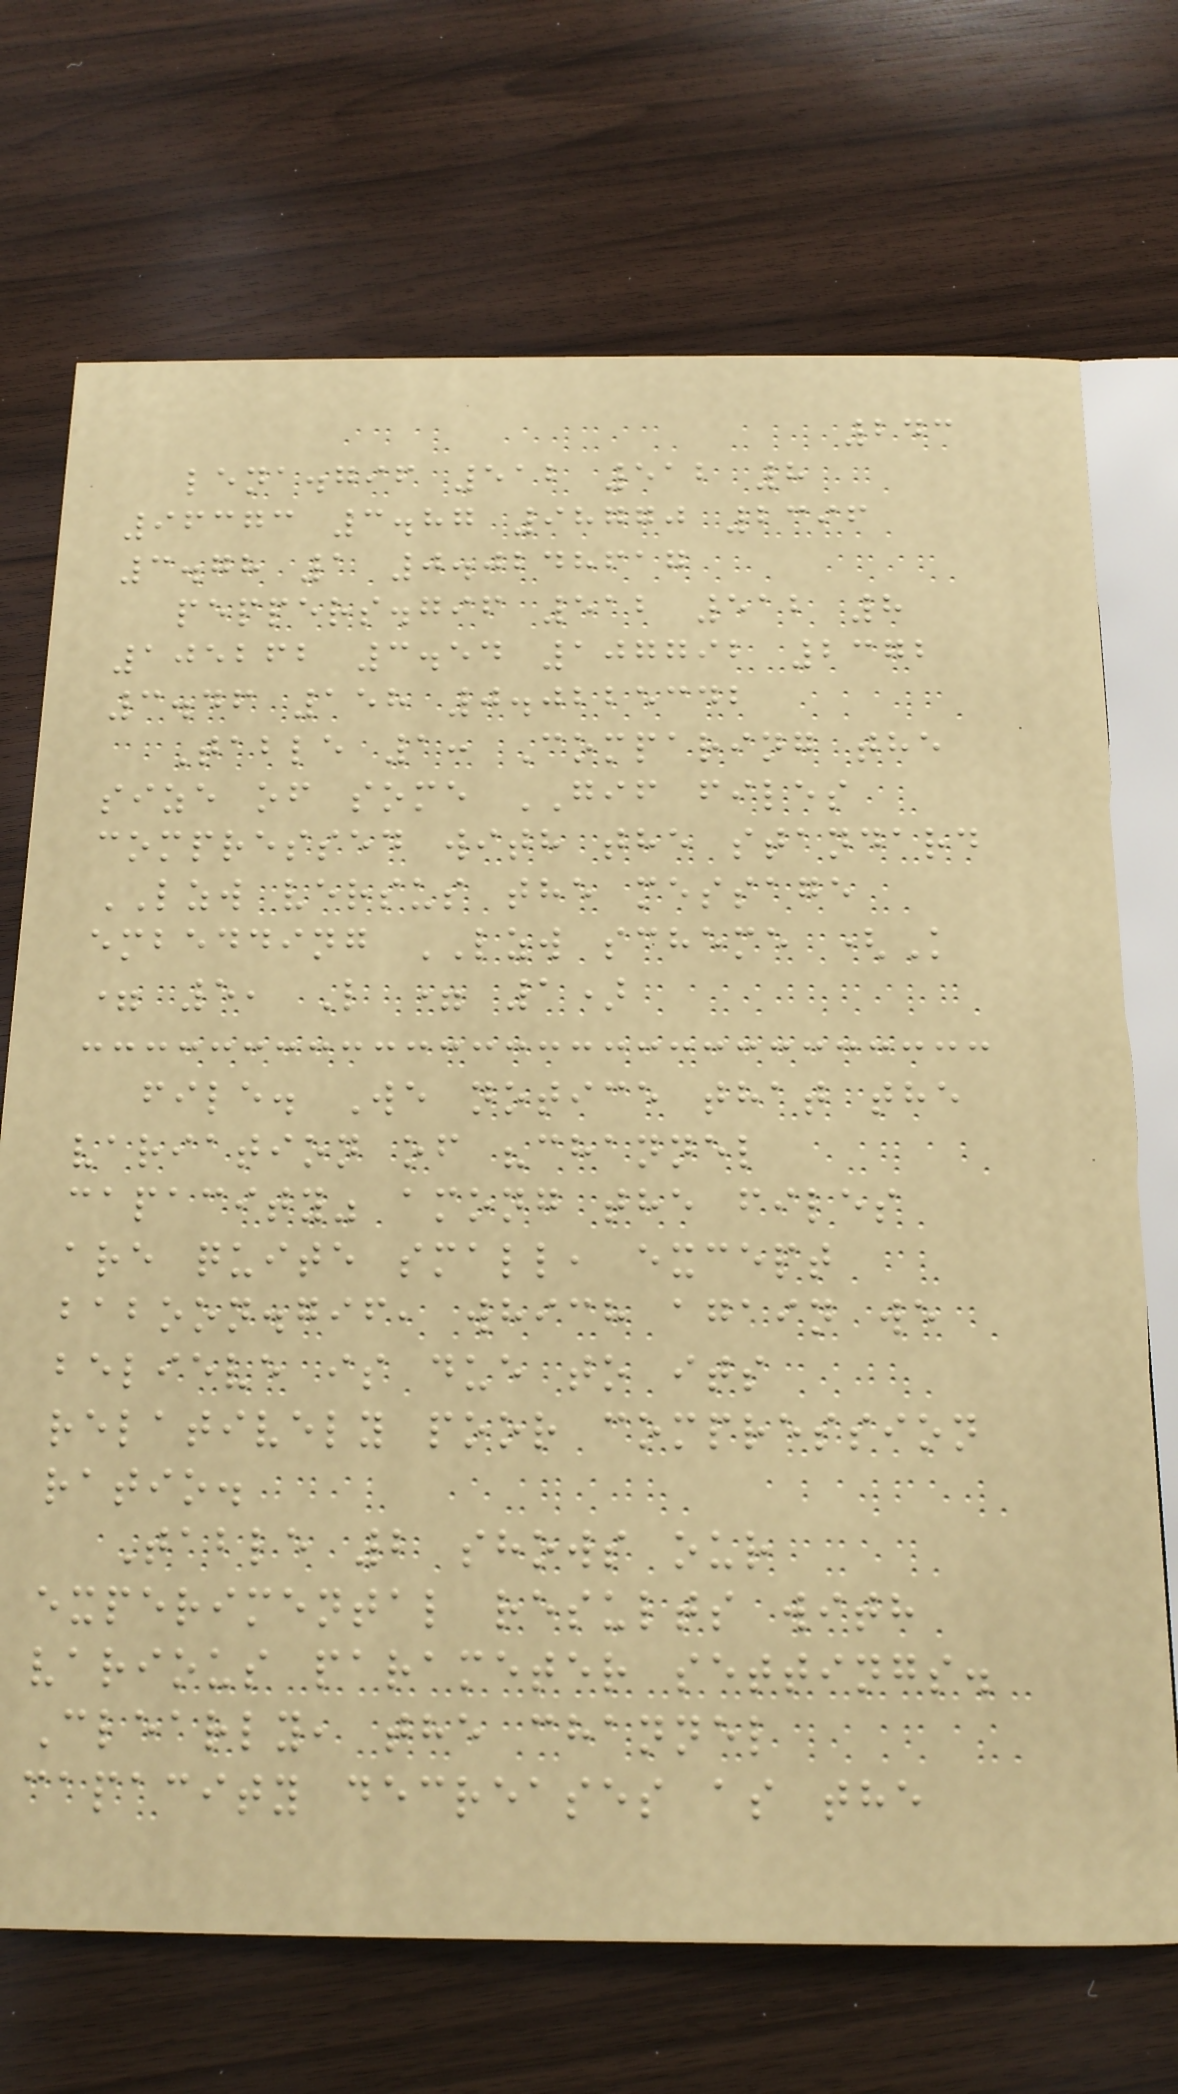243
lena.gif 512 512 8
96373 3.87 98770 2396
3.78 1 0.0248617
peppers.gif 512 512 8
105262 3.54 107792 2372
3.46 158 0.0225342
Table 1: Comparing the
size of some GIF files
compressed with the standard
LZW versus the message
embedding LZW scheme (K
= 5, L = 1)
file. We notice that the
variation of "channel
capacity" among the files
are quite small, except
baboon.gif, which again we
believe is due to its
relatively poor compression
ratio.
Table 2 shows our
experimental results with
various parameter settings.
Clearly, the channel
capacity decreases as the
